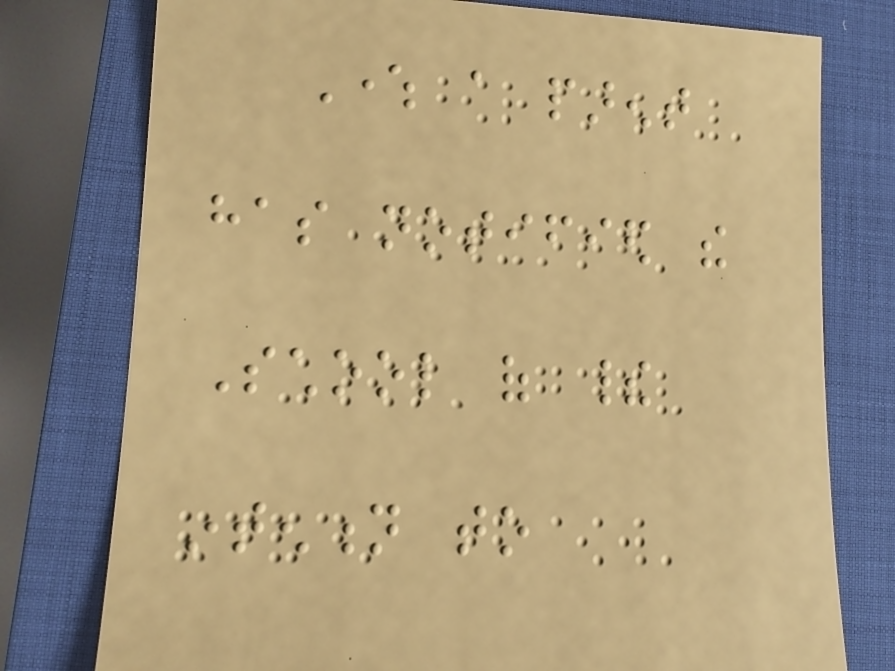Where a parent
has notified the
School of their
intention to
